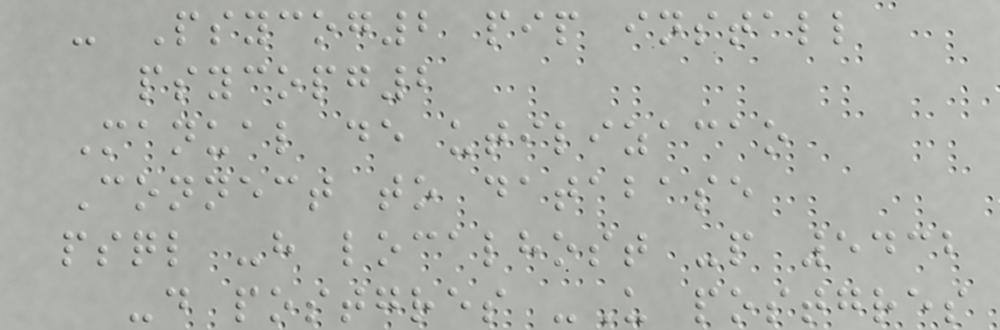- Psycog2 pip install
psycopg2
Manual de utilizacao
Connect to database
psql -h localhost -p 5432
-d postgres -U postgres
